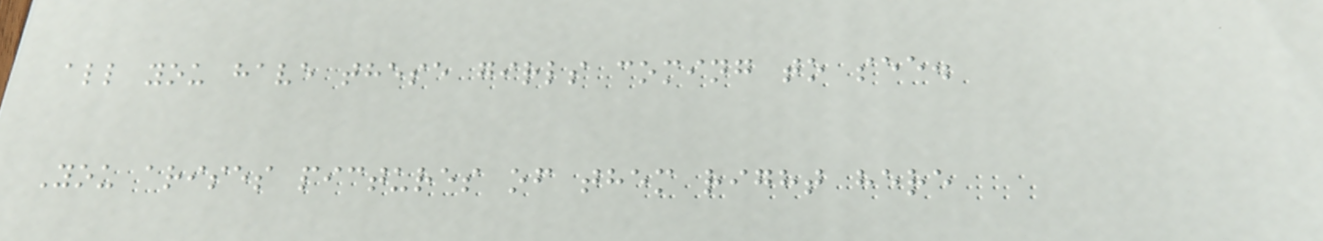all you have these girls coming to see.
You arises pictures of them right here
